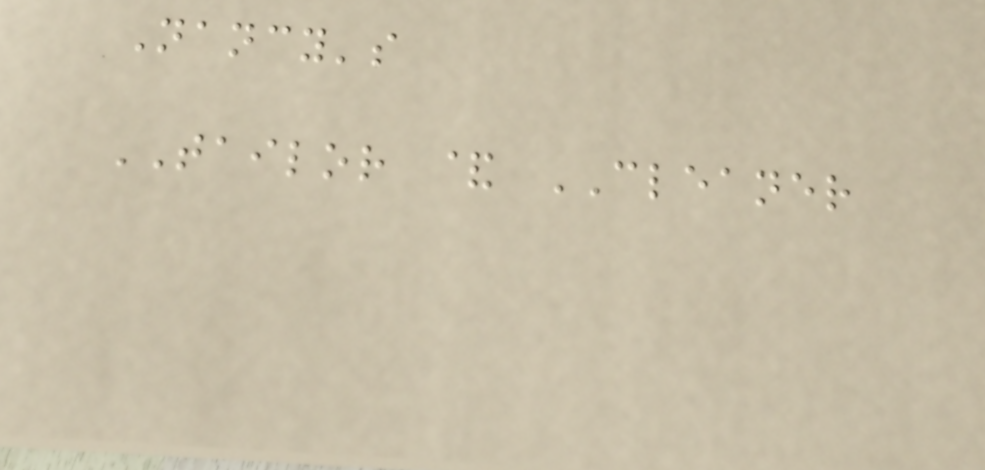Nancy's
TAILOR & CLEANER
